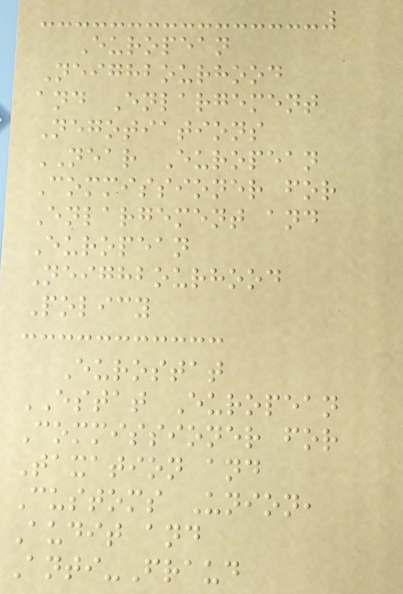European
Neighbourhood
and Enlargement
Negotiations
NEAR European
Commissioner for
Enlargement and
European
Neighbourhood
Policy
Eurostat
ESTAT European
Commissioner for
Taxation and
Customs Union,
Audit and
Anti-Fraud
